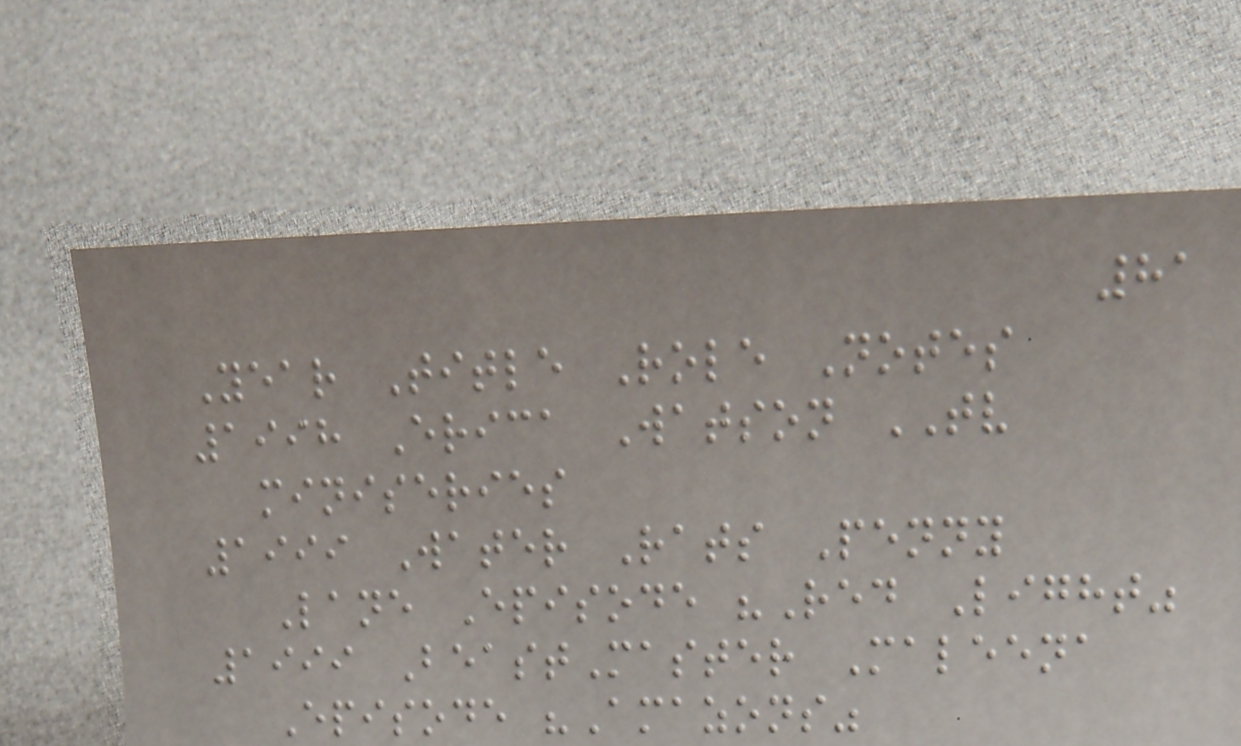81
Year Title Role Notes
1998 Erica Watson TV
miniseries
1999 Water Rats Penny
Lane Episode "Red Light"
1999 BeastMaster Maleena
Episode "Amazons"
